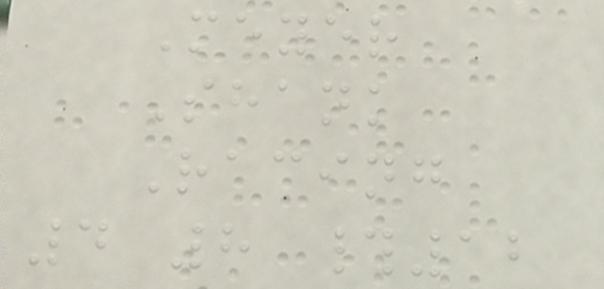Meyer
Shank
Racing
4 8 #12
